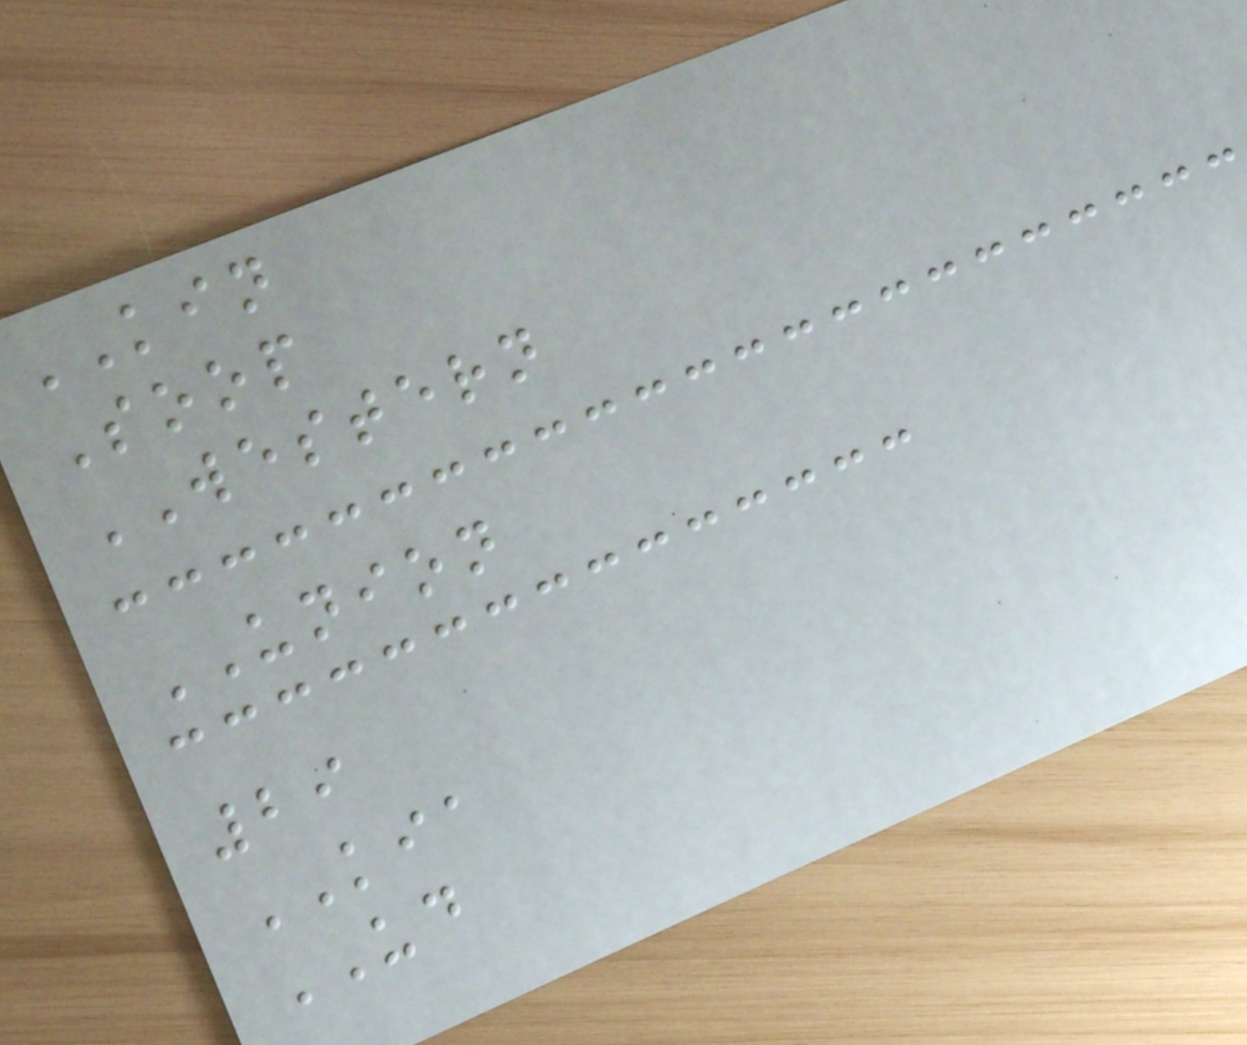KIN
Soop
WESTERN
UNION
29
KIA
UD
